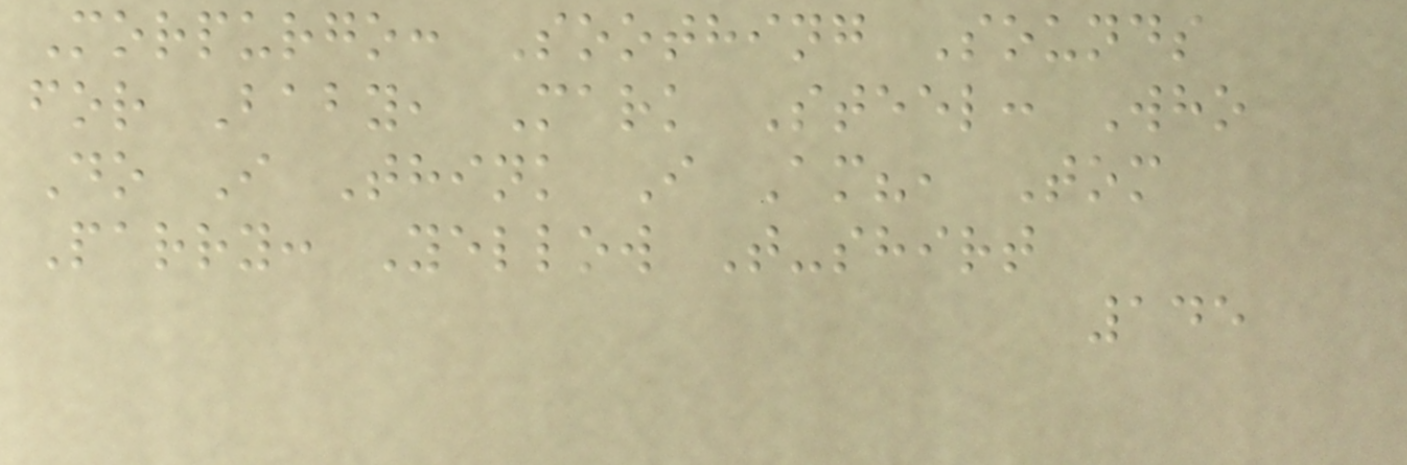Morpurgo: Soothing Sounds
for Baby, Mark Steel: Who
Do I Think I Am?, Tom
Parry: Yellow T-shirt
145
